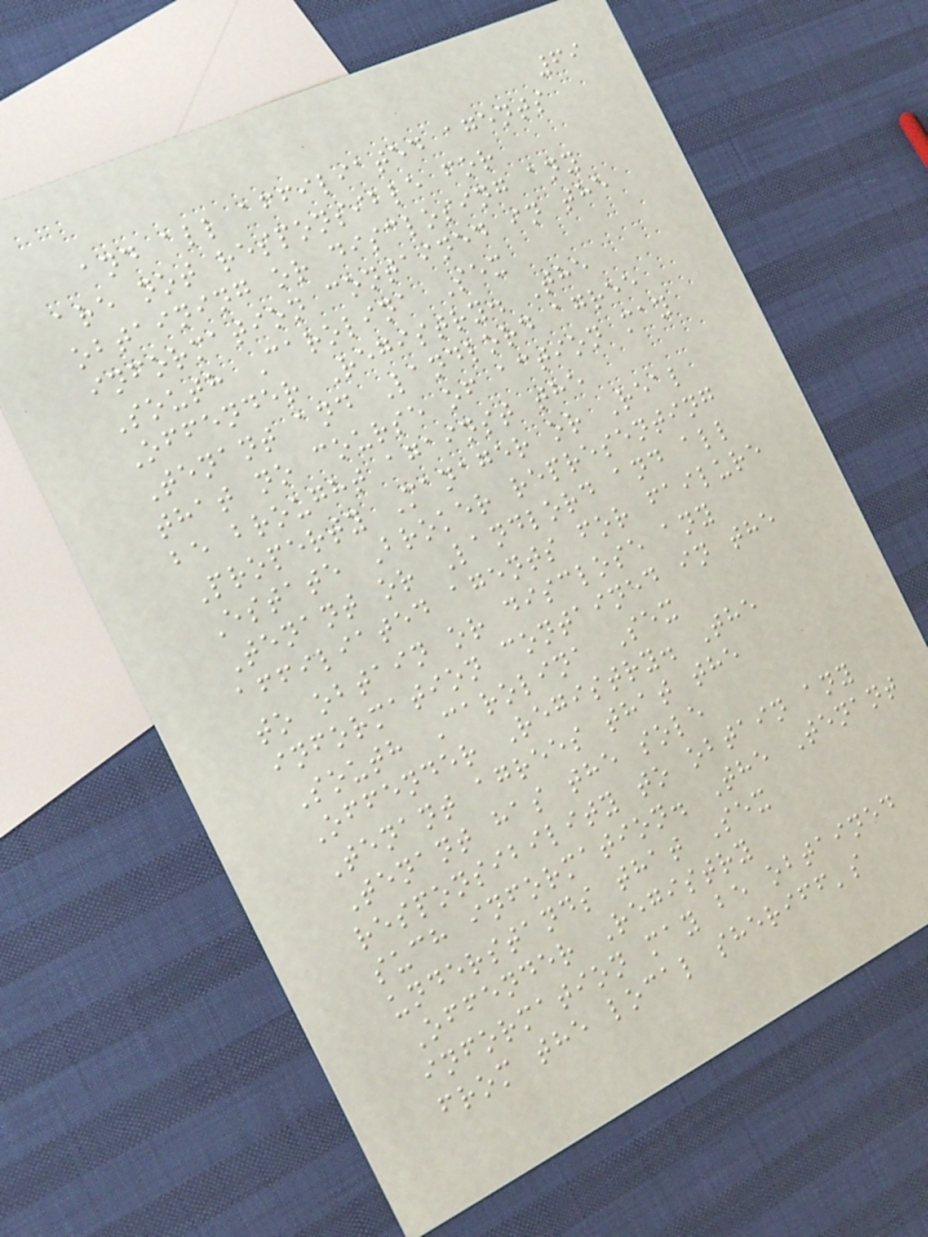69
and all affiliated agents
are not responsible for
obtaining or disclosing any
information contained in the
South Carolina Sex
Offender Registry. The
Tenant and Landlord agree
that no course of action may
be brought against the
Property Manager or Real
Estate Broker representing
Tenant or Landlord and all
affiliated agents for failure
to obtain or disclose any
information contained in the
South Carolina Sex
Offender Registry. The
Tenant agrees that the
Tenant has the sole
responsibility to obtain any
such information. The Tenant
understands that Sex
Offender Registry
information may be obtained
from the local sheriff's
